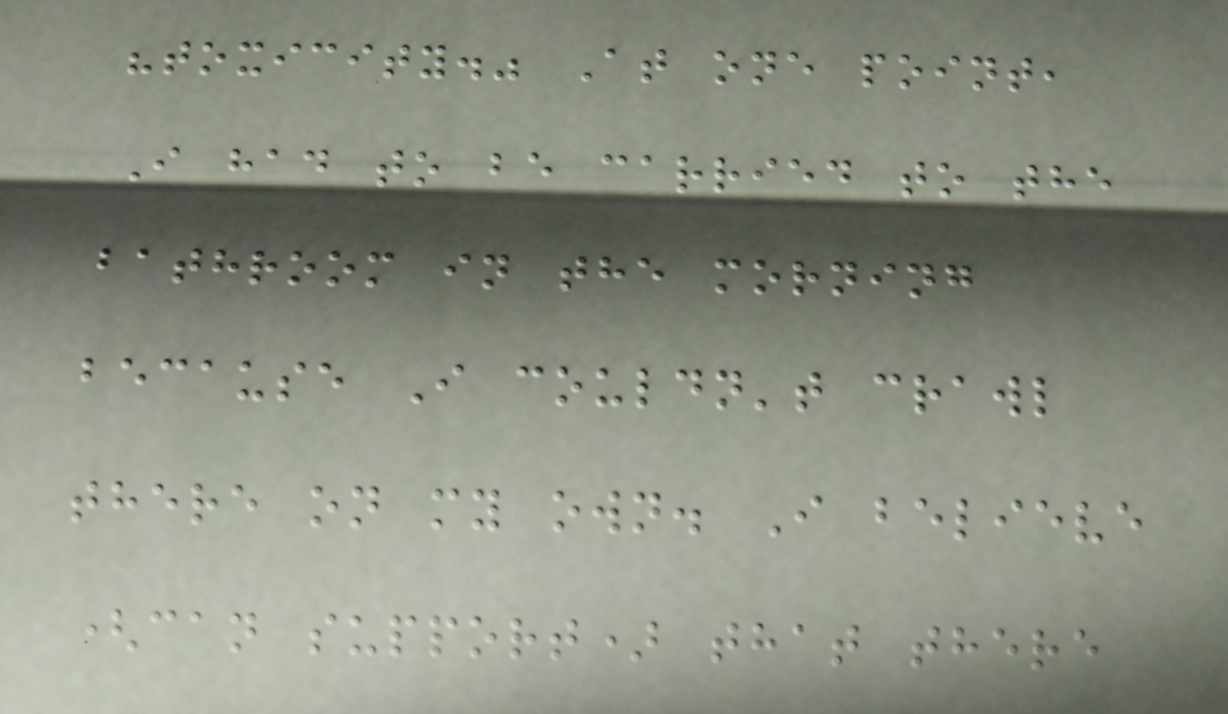"toxicity." At one point,
I had to be carried to the
bathroom in the morning
because I couldn't crawl
there on my own. I believe
(can support) that there
